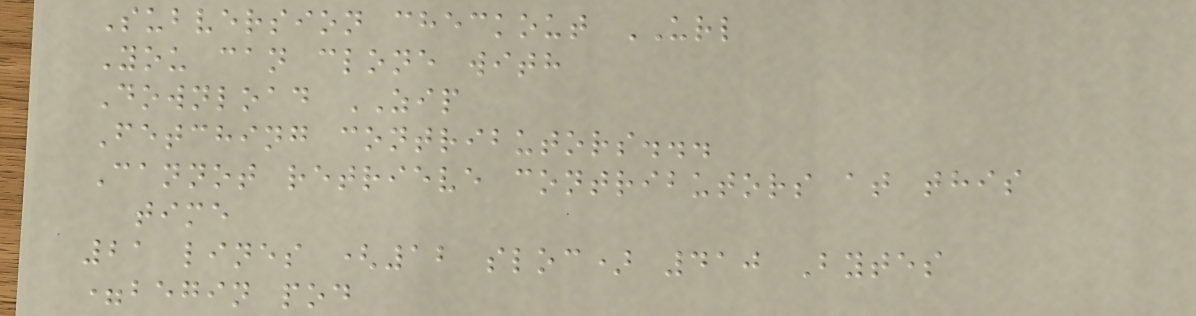Subversion checkout URL
You can clone with
Download ZIP
Fetching contributors...
Cannot retrieve contributors at this
time
21 lines (12 sloc) 410 Bytes
=begin pod
